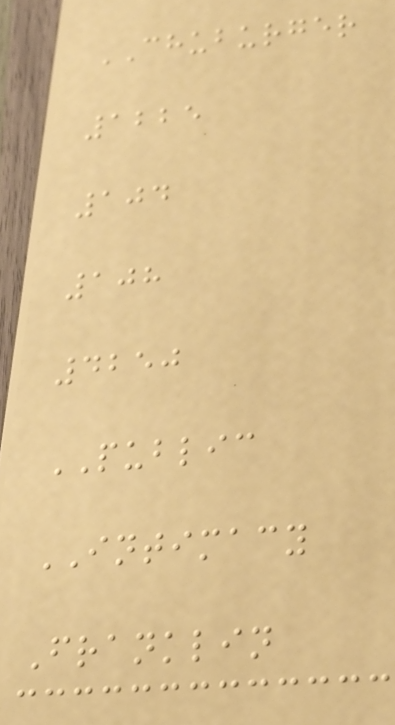CHUBURGER
1225
104
108
4250
PUBLIC
INTIMACY
Franklin
